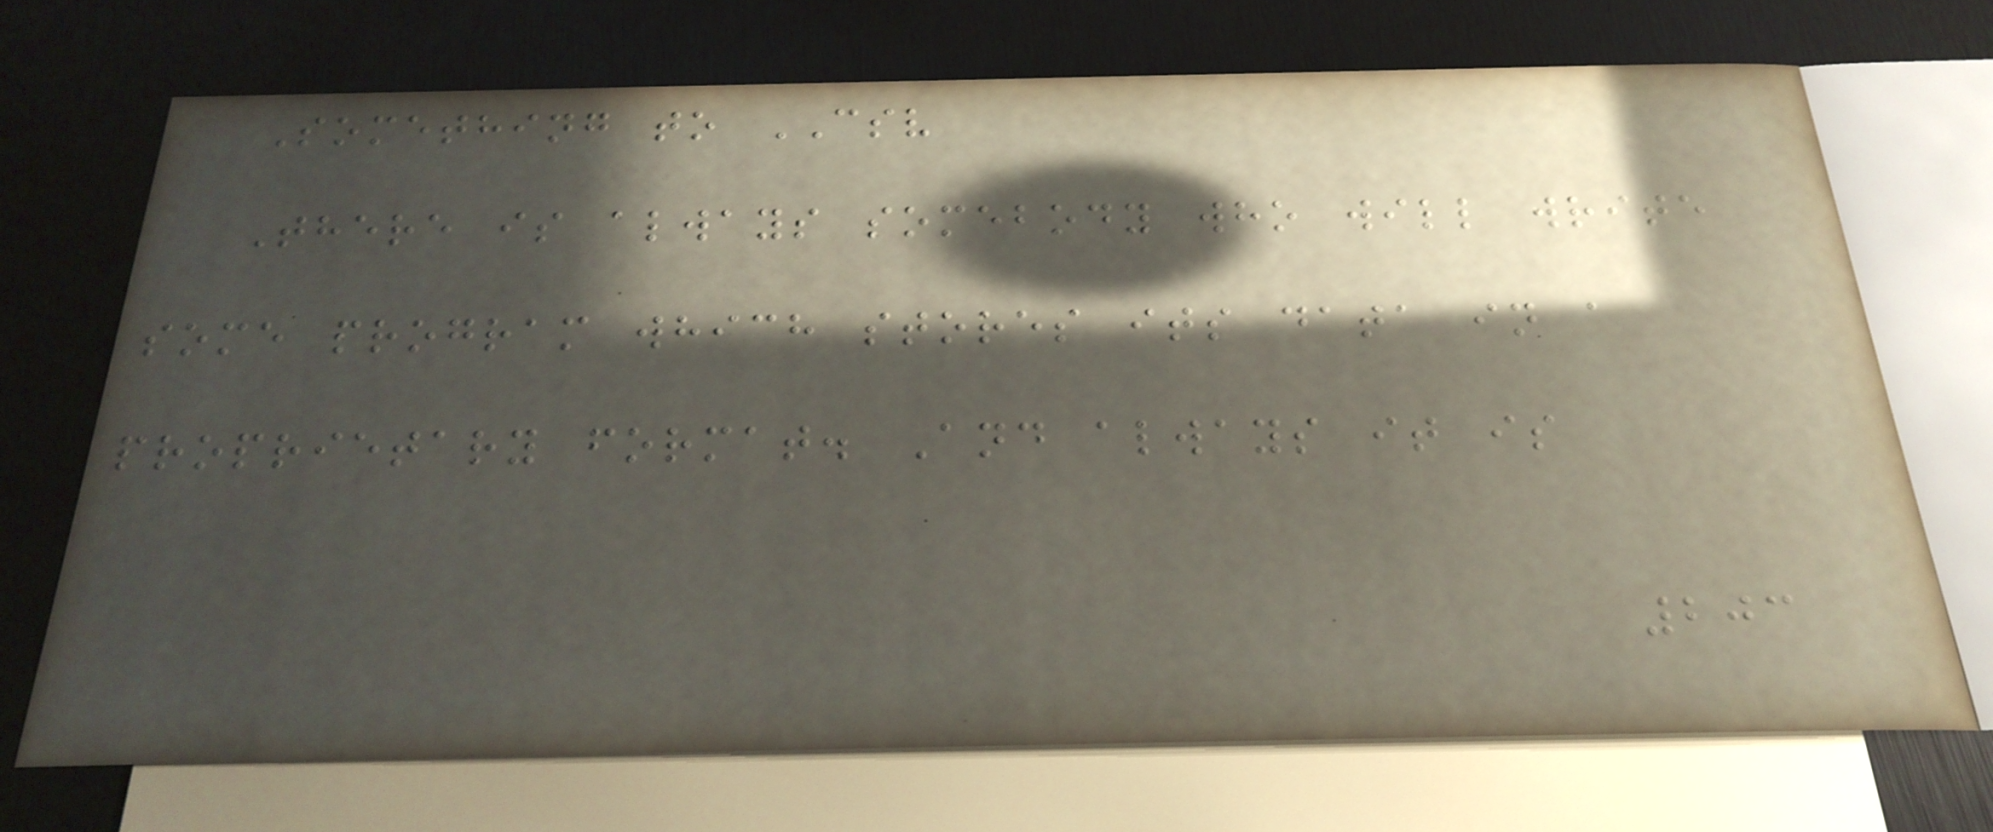Something to CSV
There is always somebody who will write
some program which stores its data in a
proprietary format. And always it is
203
